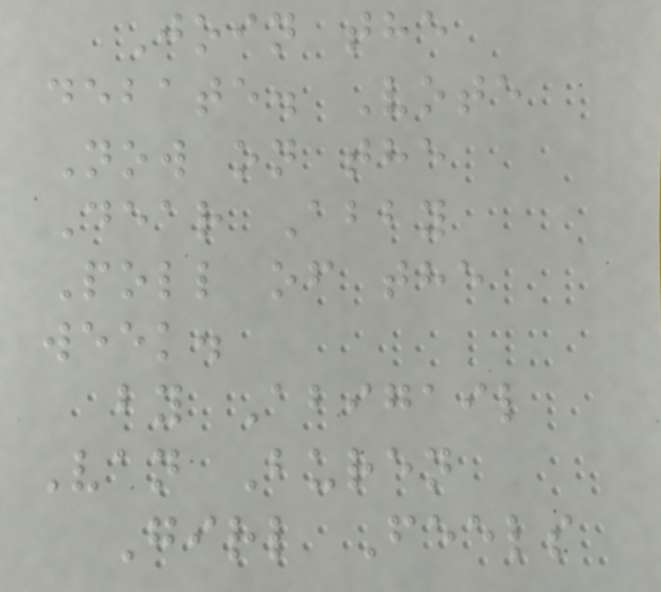Join the
debate. Vote
Now on the
Dear Abby
Poll of the
week.
by Abigail
Van Buren
Girl Feels
